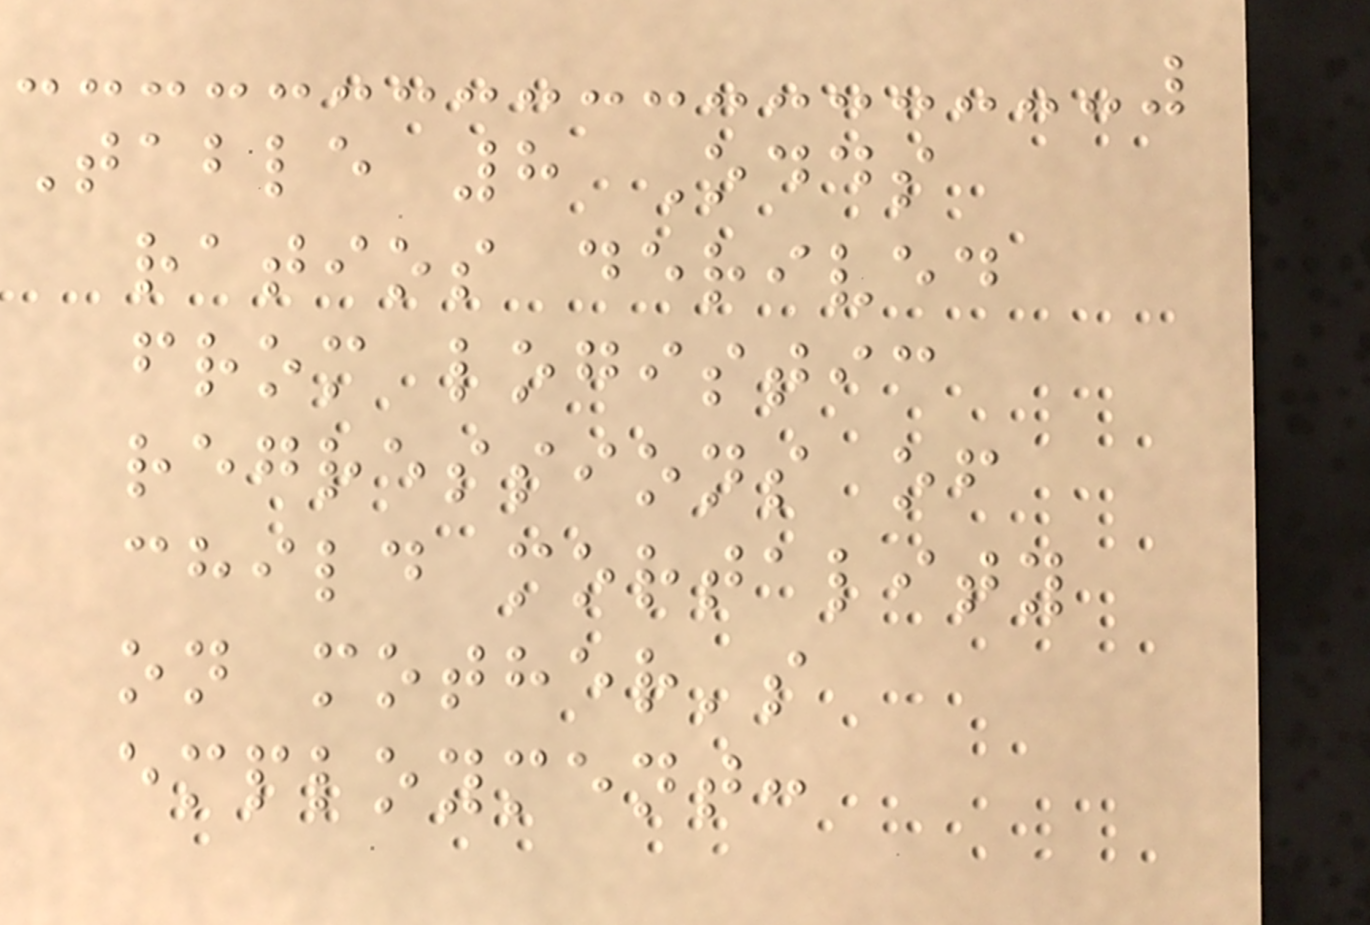Table 8 Odds
ratios derived
from logistic
regressions of
child mortality
on mother's
employment:
